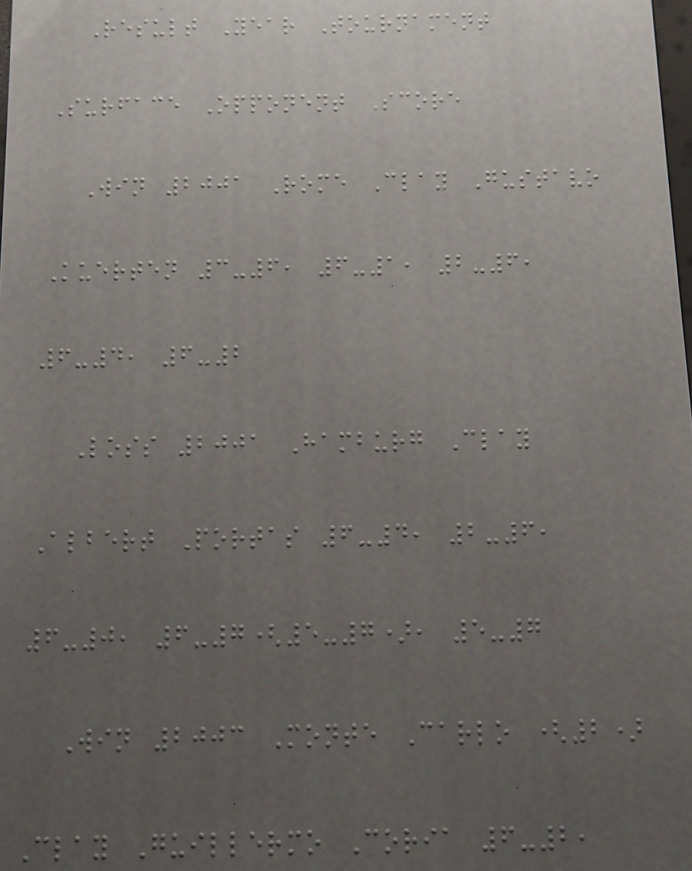Result Year Tournament
Surface Opponent Score
Win 2001 Rome Clay Gustavo
Kuerten 3-6, 6-1, 2-6,
6-4, 6-2
Loss 2001 Hamburg Clay
Albert Portas 6-4, 2-6,
6-0, 6-7(5-7), 5-7
Win 2003 Monte Carlo (2)
Clay Guillermo Coria 6-2,
